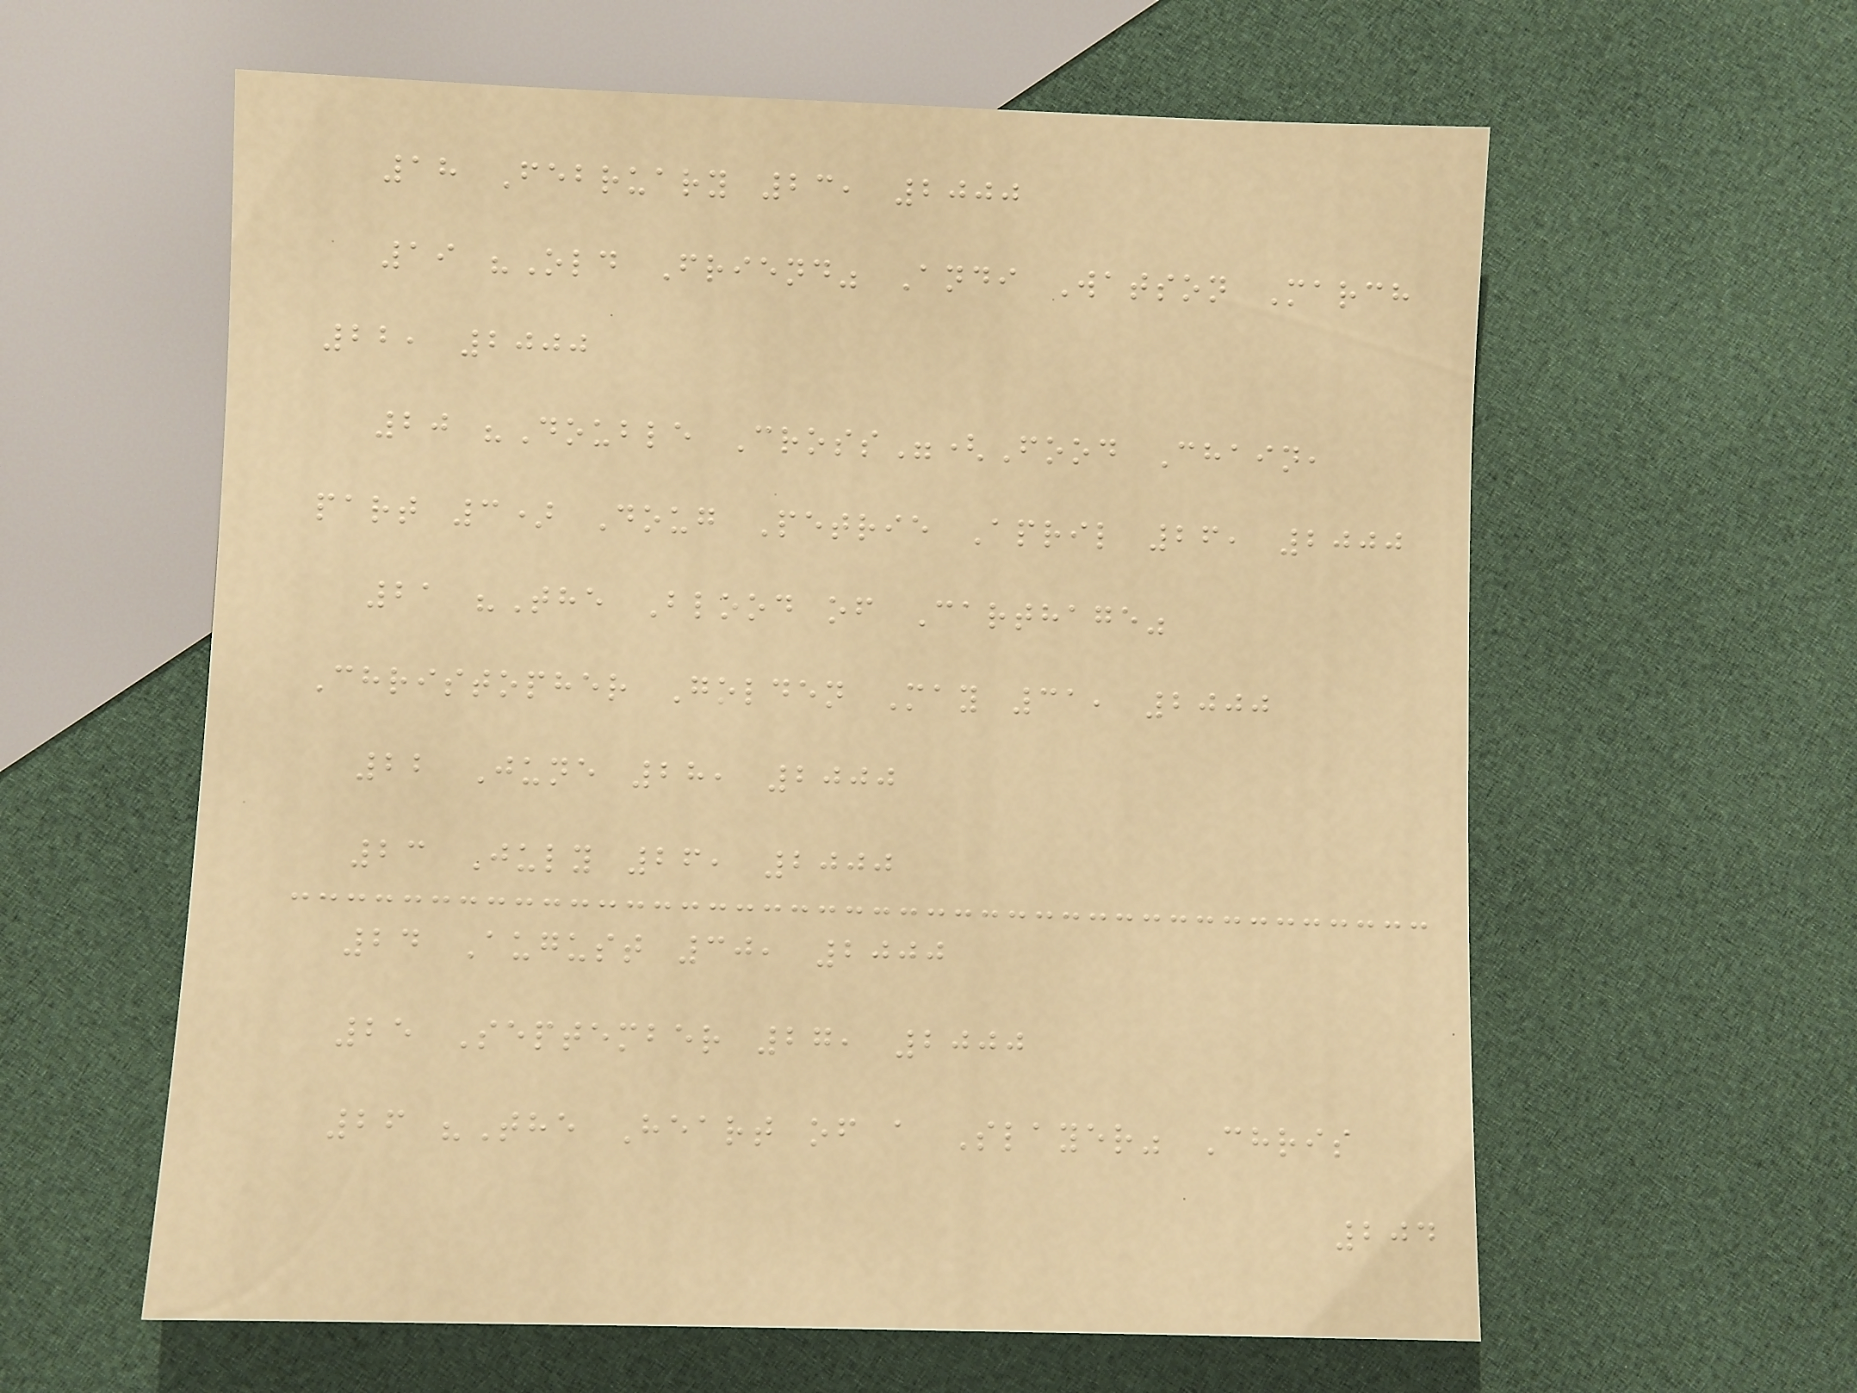18 February 23, 2000
19 "Old Friend" Andi Watson March
22, 2000
20 "Double Cross"(Food Chain,
part 3) Doug Petrie April 26, 2000
21 "The Blood of Carthage"
Christopher Golden May 31, 2000
22 June 28, 2000
23 July 26, 2000
24 August 30, 2000
25 September 27, 2000
26 "The Heart of a Slayer" Chris
204
